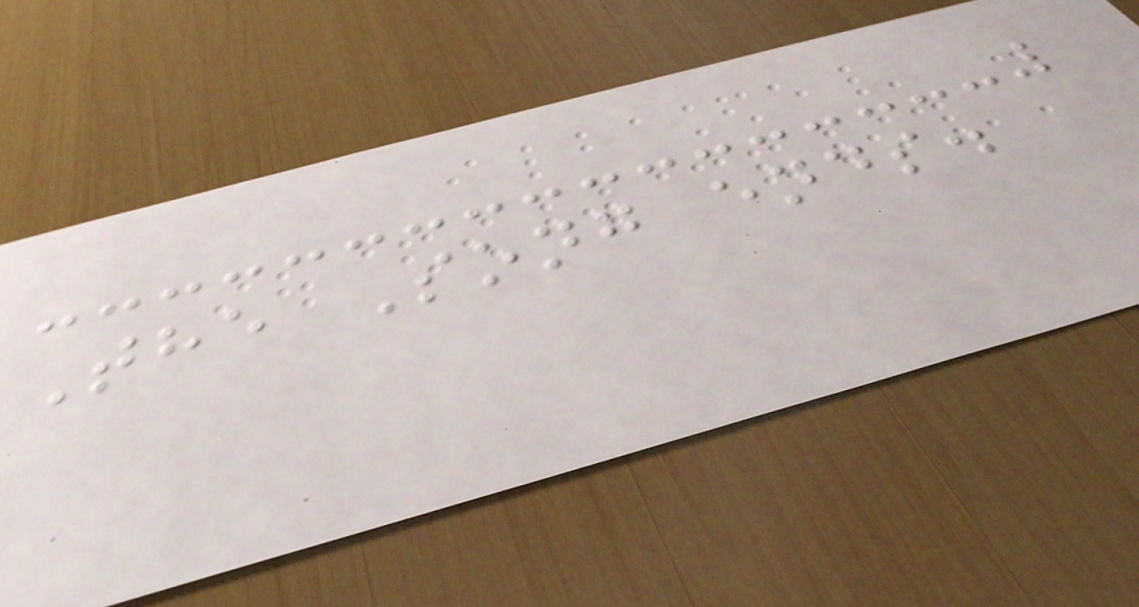The Song ends.
